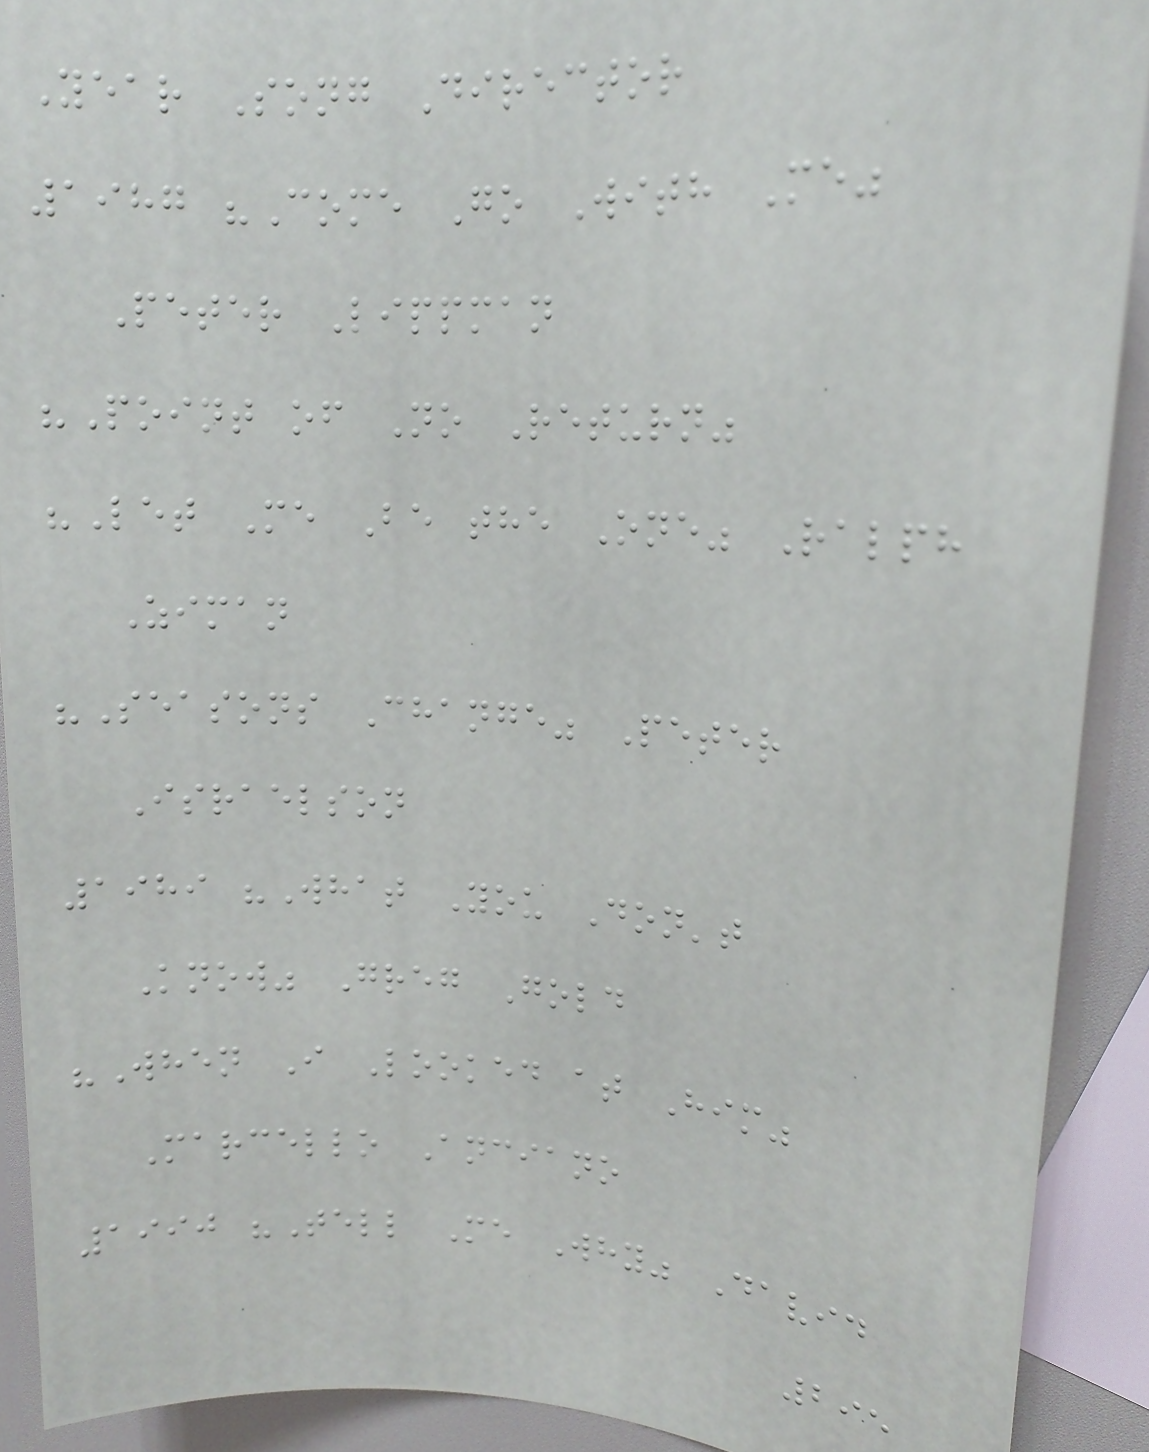Year Song Director
1987 "Come Go With Me"
Peter Lippman
"Point of No Return"
"Let Me Be the One" Ralph
Ziman
"Seasons Change" Peter
Israelson
1989 "What You Don't
Know" Greg Gold
"When I Looked at Him"
Marcello Anciano
1990 "Tell Me Why" David
295
